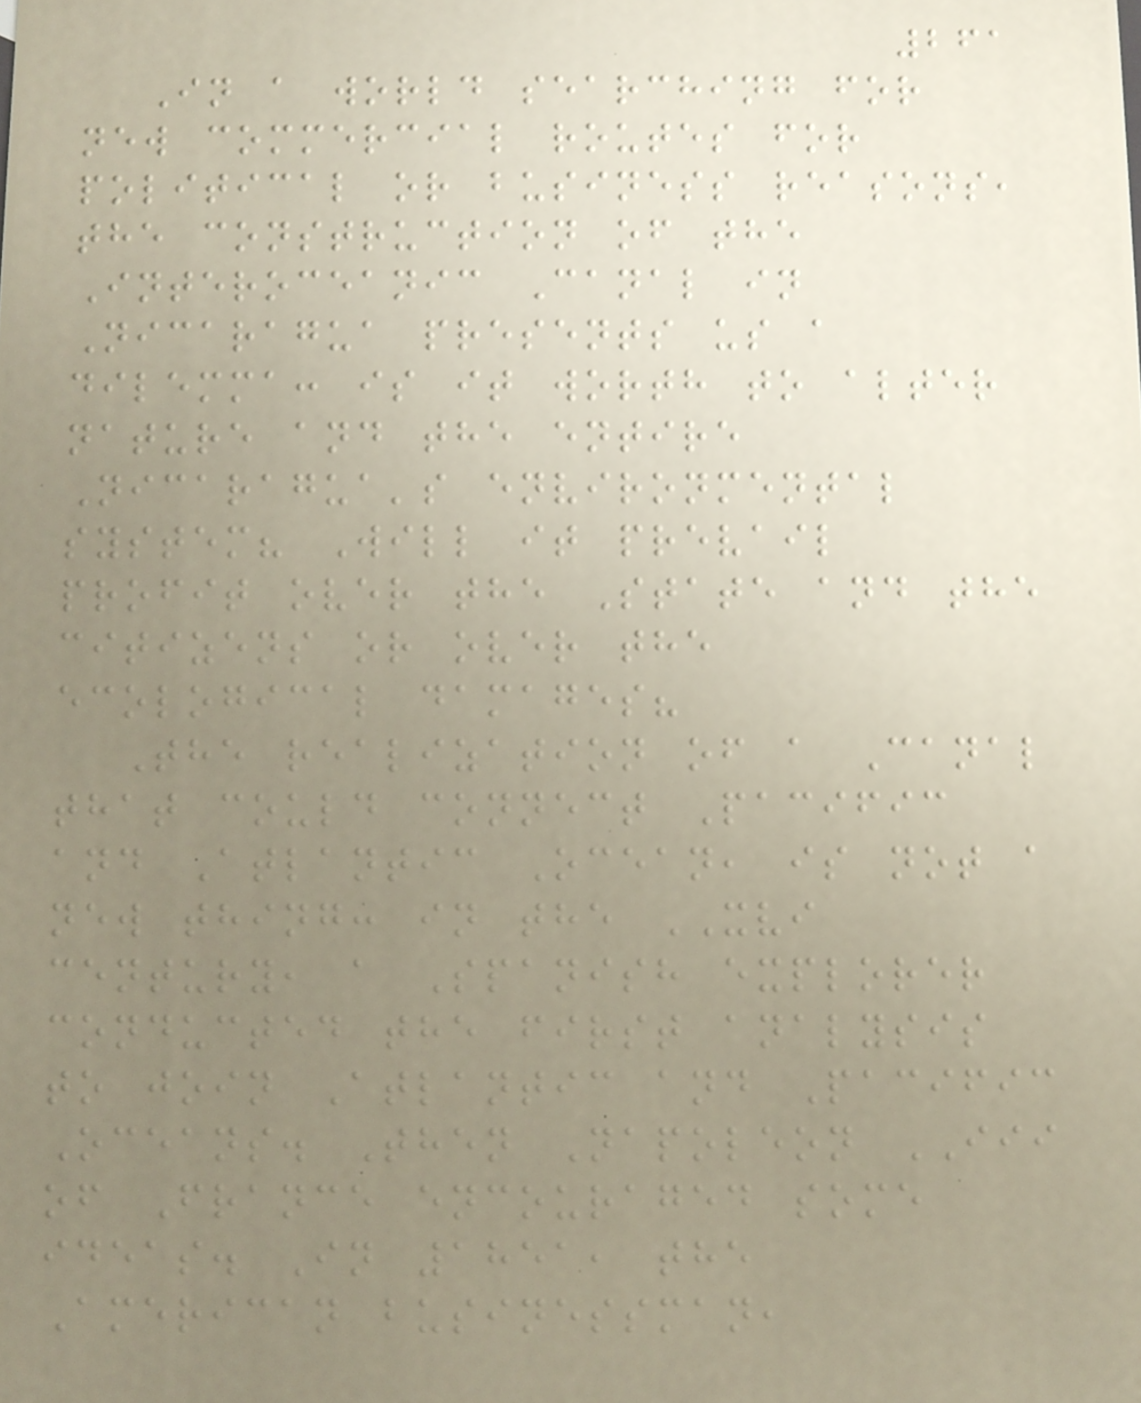261
In a world searching for
new commercial routes for
political or business reasons,
the construction of the
Interoceanic Canal in
Nicaragua presents us a
dilemma: is it worth to alter
nature and the entire
Nicaragua's environmental
system? Will it prevail
profit over the State and the
citizens or over the
ecological damages?
The realization of a Canal
that could connect Pacific
and Atlantic Ocean, is not a
new thing: in the XVI
century, a Spanish explorer
conducted the first analysis
to join Atlantic and Pacific
Oceans. Then Napoleon III
of France encouraged some
ideas. In 1851, the
American businessman,
